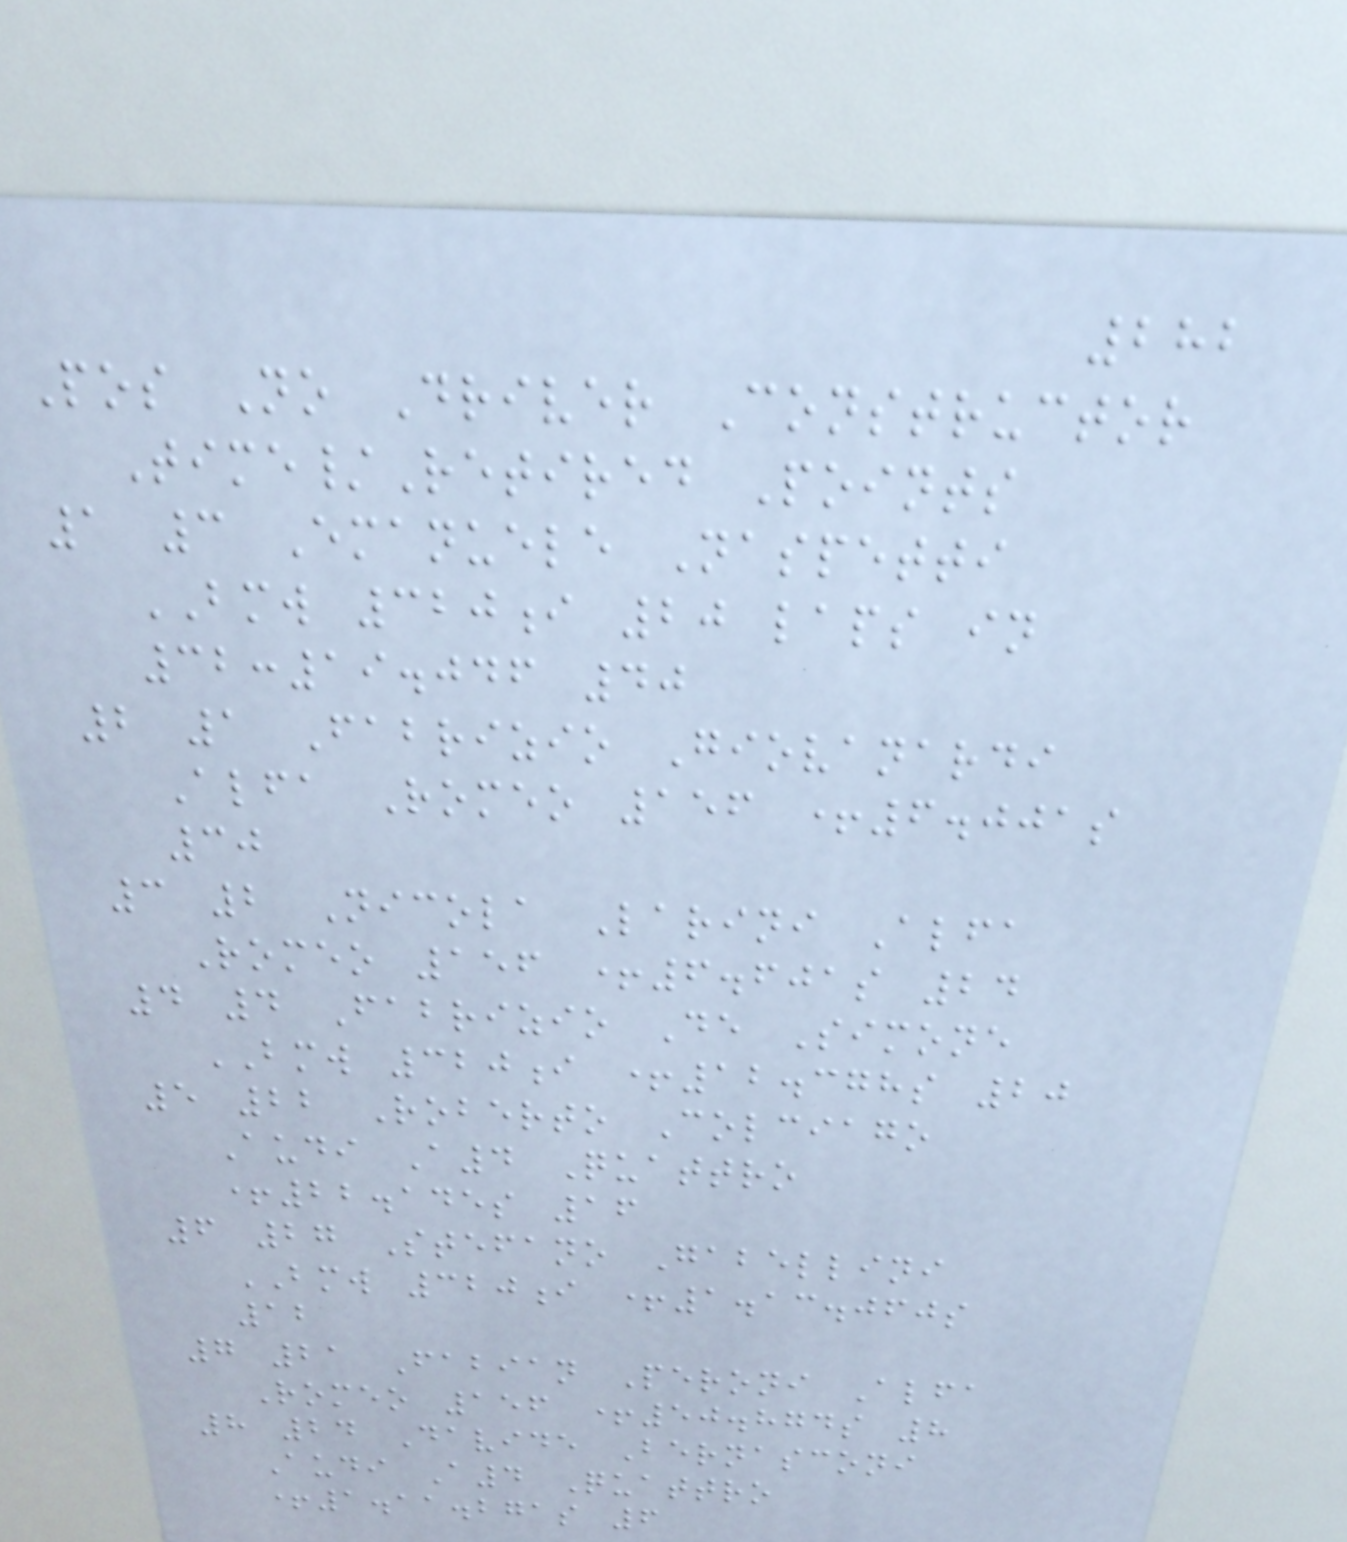282
Pos No Driver Constructor
Time/Retired Points
1 3 Emanuele Naspetti
BMW 320i 20 laps in
32:19.046 40
2 1 Fabrizio Giovanardi
Alfa Romeo 156 +6.001s
30
3 2 Nicola Larini Alfa
Romeo 156 +6.601s 24
4 4 Fabrizio De Simone
BMW 320i +12.378s 20
5 22 Roberto Colciago
Audi A4 Quattro
+22.145s 16
6 27 Stefano Gabellini
BMW 320i +1.13.060s
12
7 21 Fabian Peroni Alfa
Romeo 156 +50.874s 8
8 24 Davide Bernasconi
Audi A4 Quattro
+1.11.271s 6
